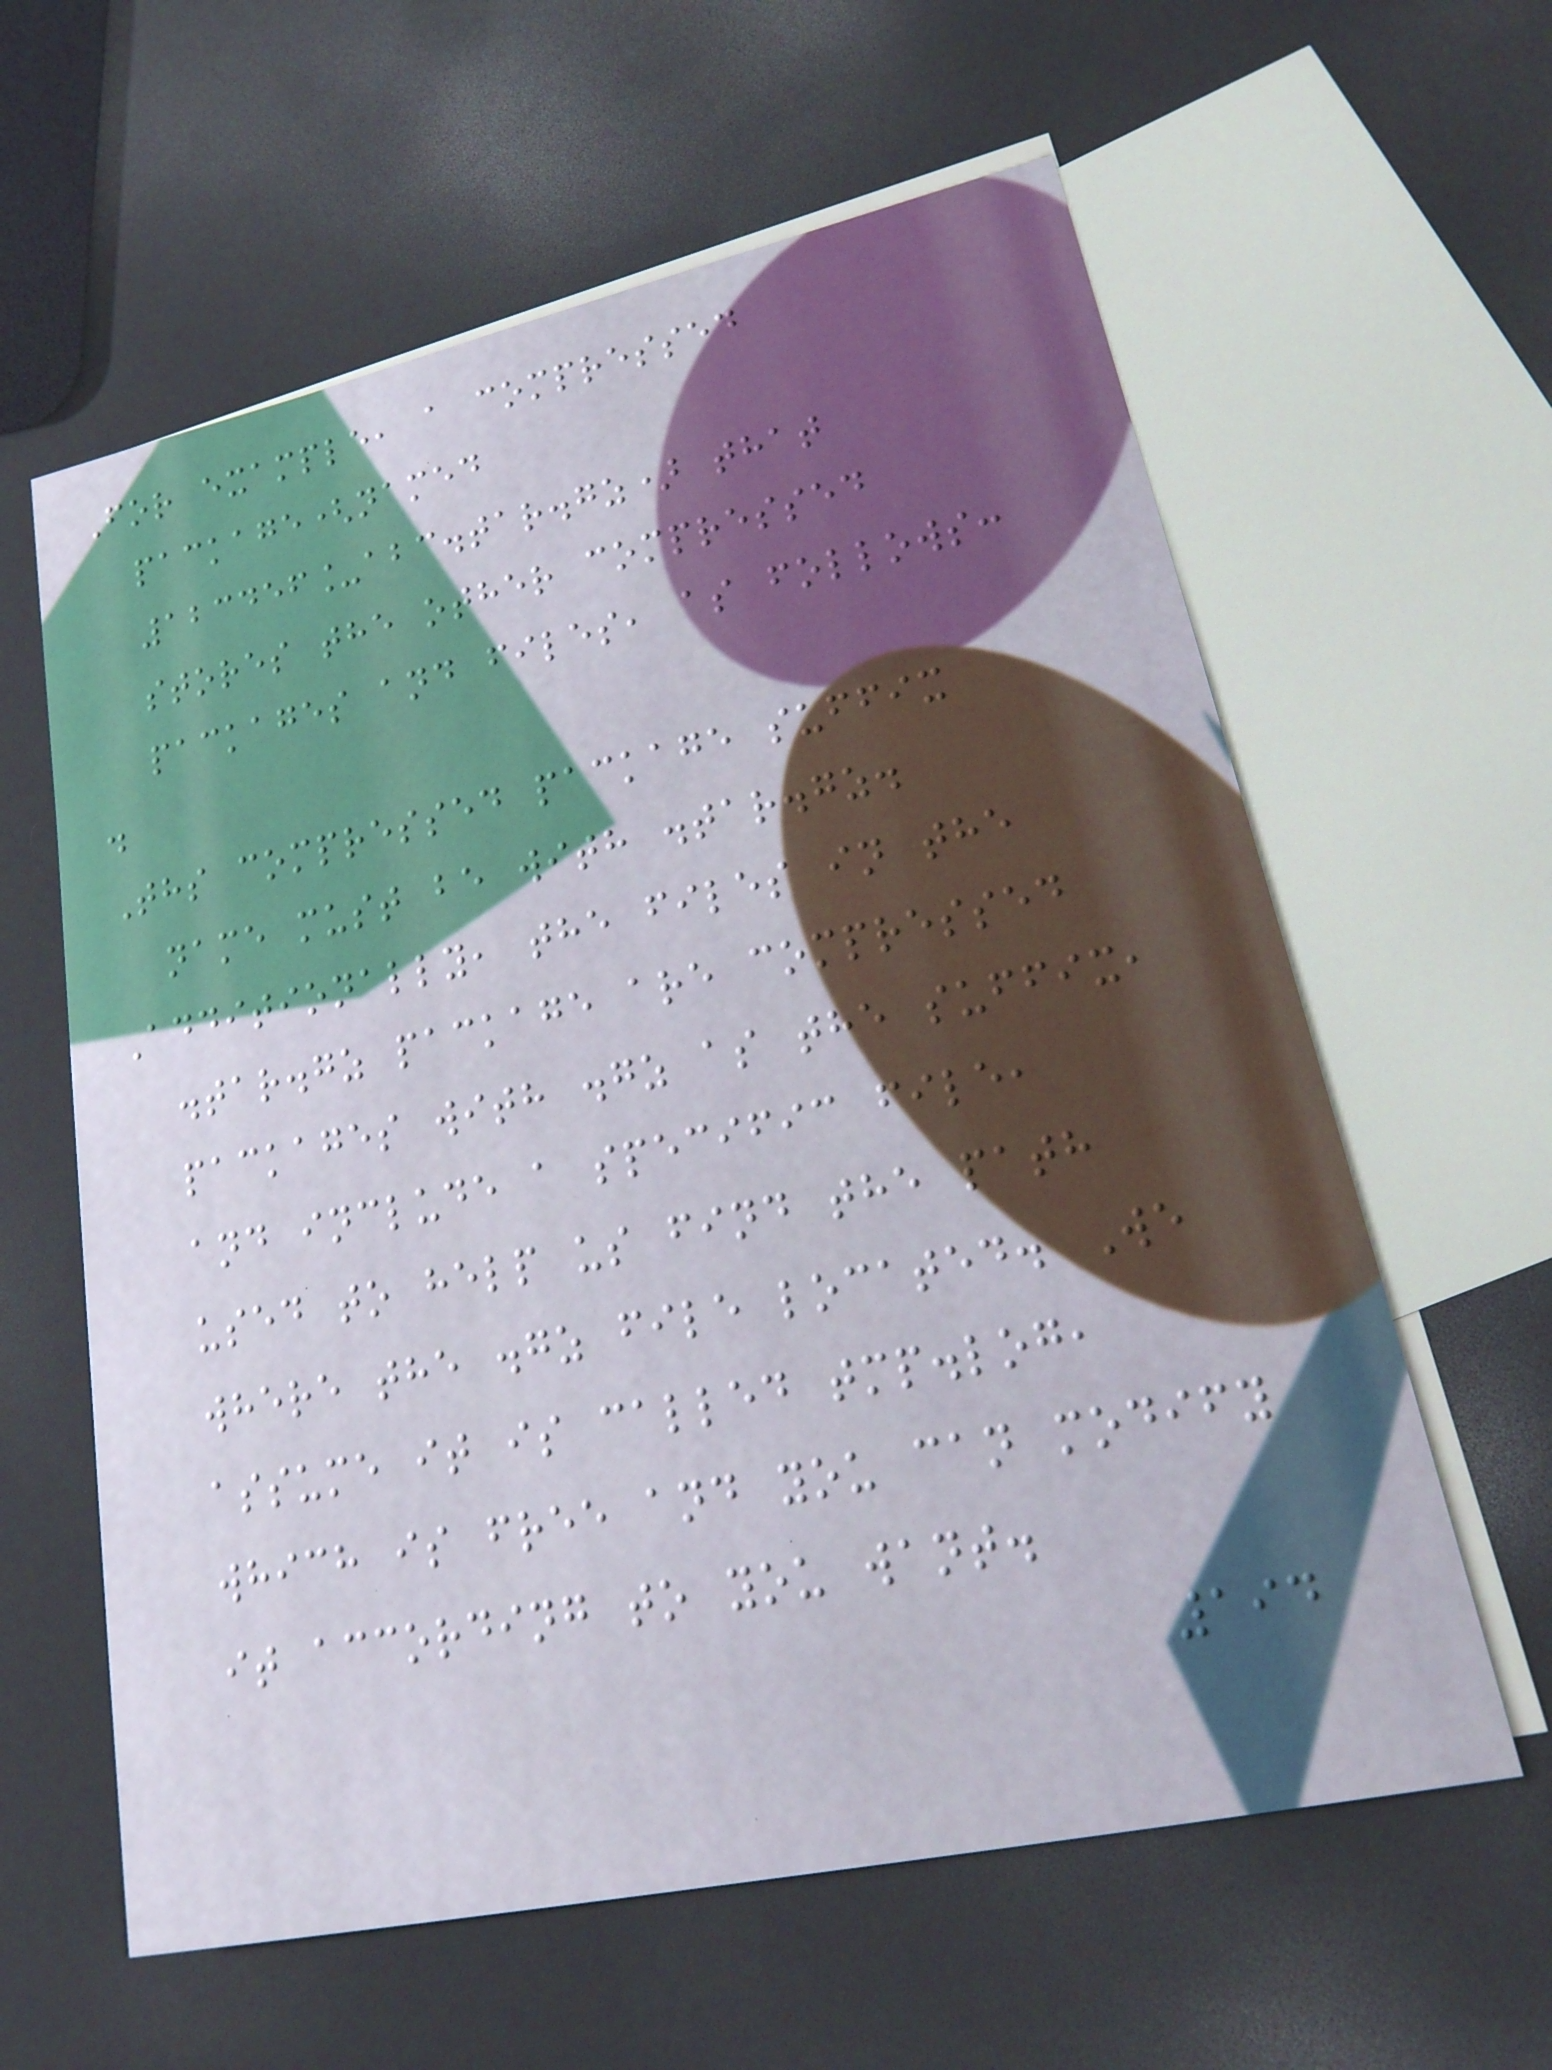For example, a compressed
package(named
123456_abc.tar.gz) that
stores the other compressed
packages and files, as follows:
.
Ths compressed package suffix
name must be with .tar.gz.
Additionally, the files in the
.tar.gz package are compressed
packages with .gz as the suffix,
and include a specific file,
used to help us find the path
where the .gz file located. We
assume it is called tmp.log,
which is free and you can modify
it according to you want.
194
